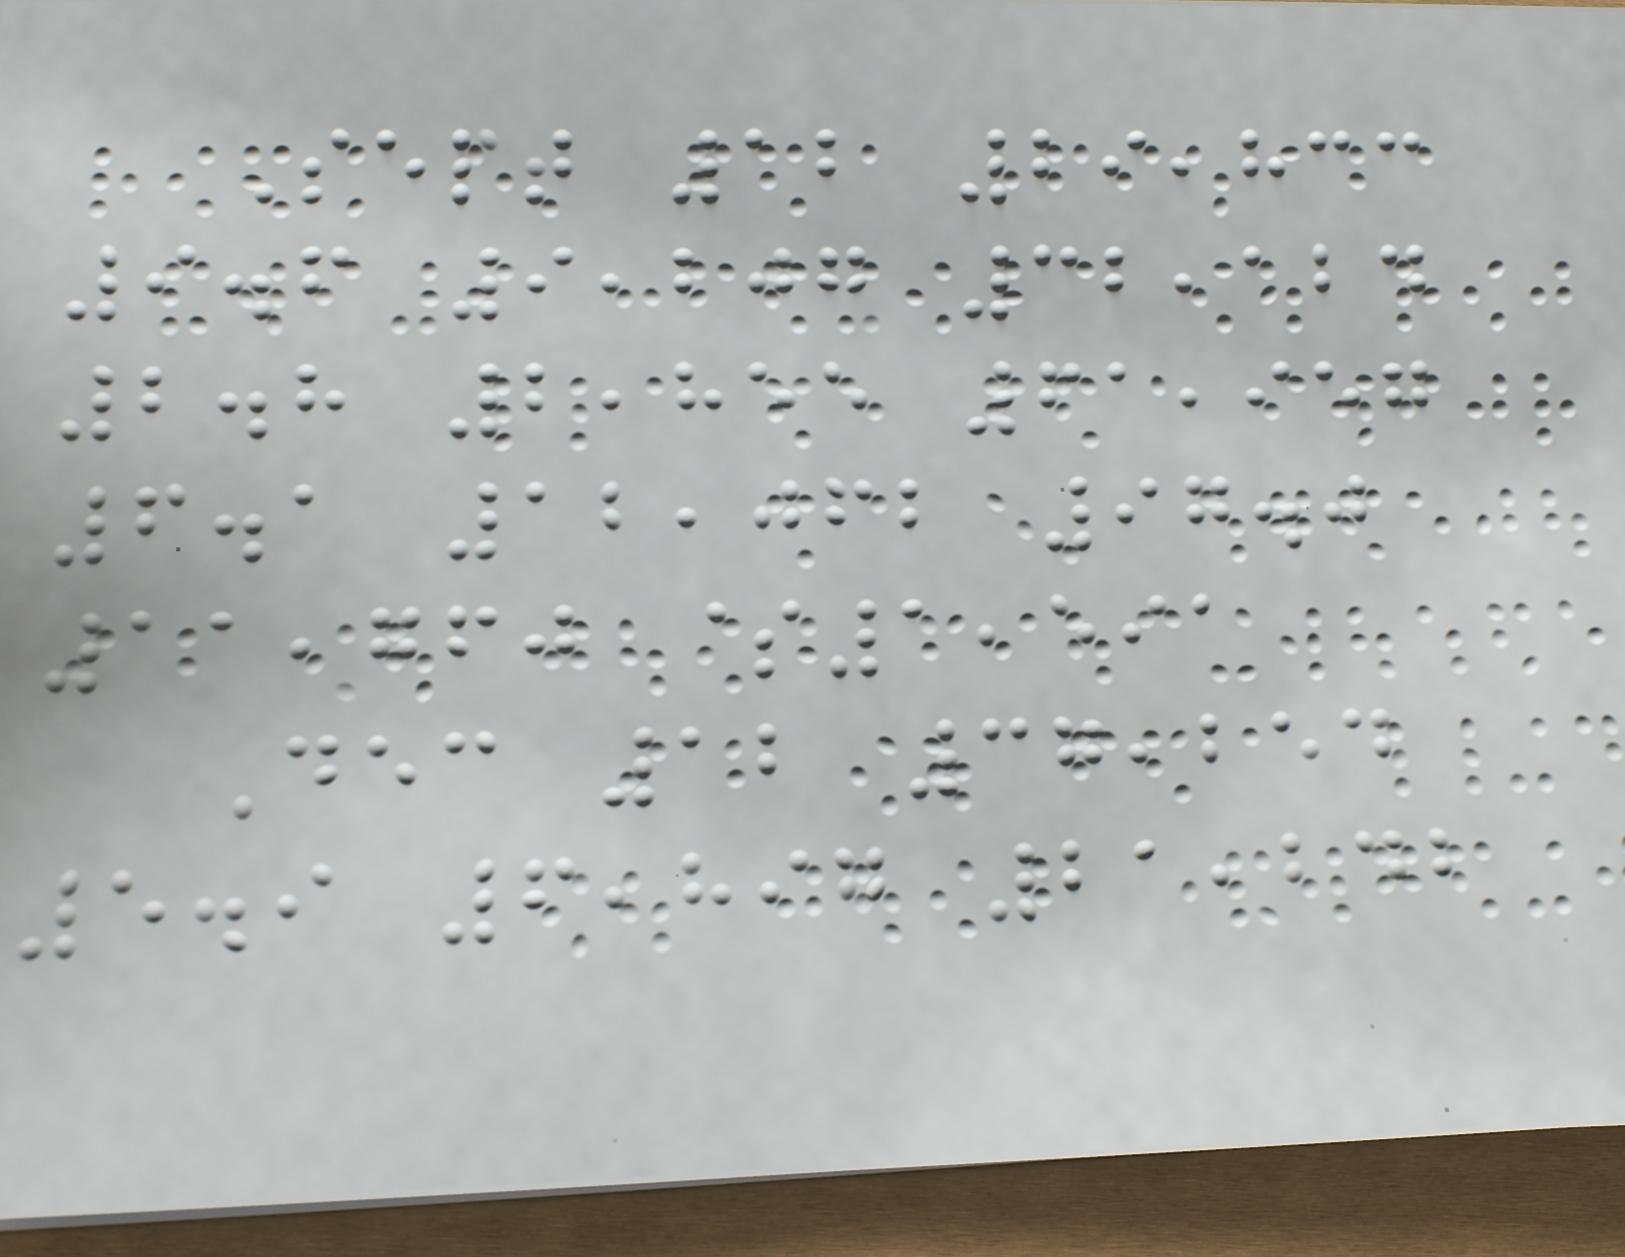Sept 12 29,833
9.6 9,207 32,124
2.8 2,855 61,957
6.1 12,062 97.0
11,760 $1,591
Dec 12 37,254
5.9 6,897 21,242
